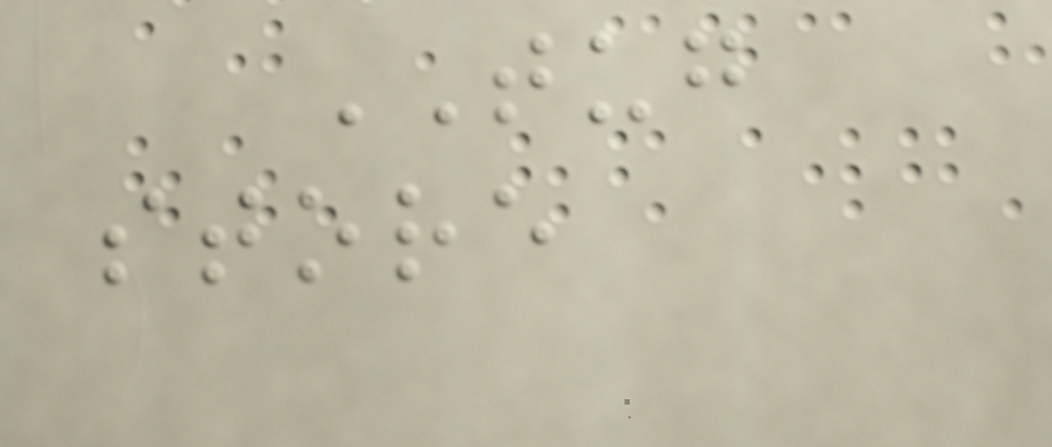TUG
store
